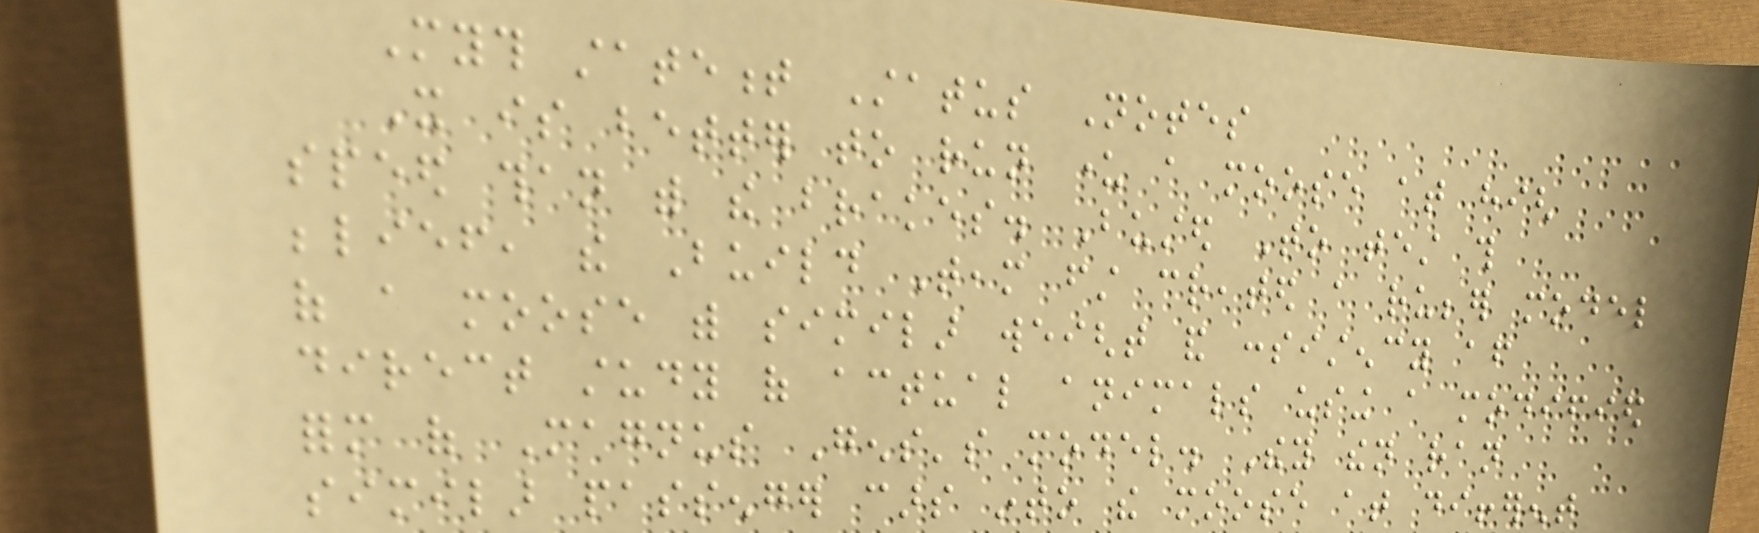Myth statement Status Notes
It is better to run under a moose at high
speed than with the brakes. Busted To test this
belief, the Build Team first created a rubber model
of a moose with similar weight and consistency after
direct study of actual animals using a modified
form of Magnus Gens's model. They then ran
similar passenger cars into the moose at different
